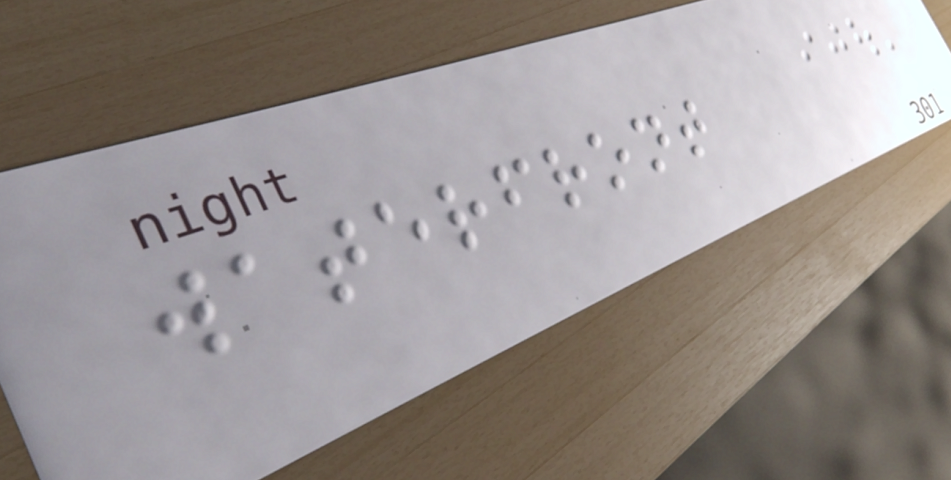waterfront
